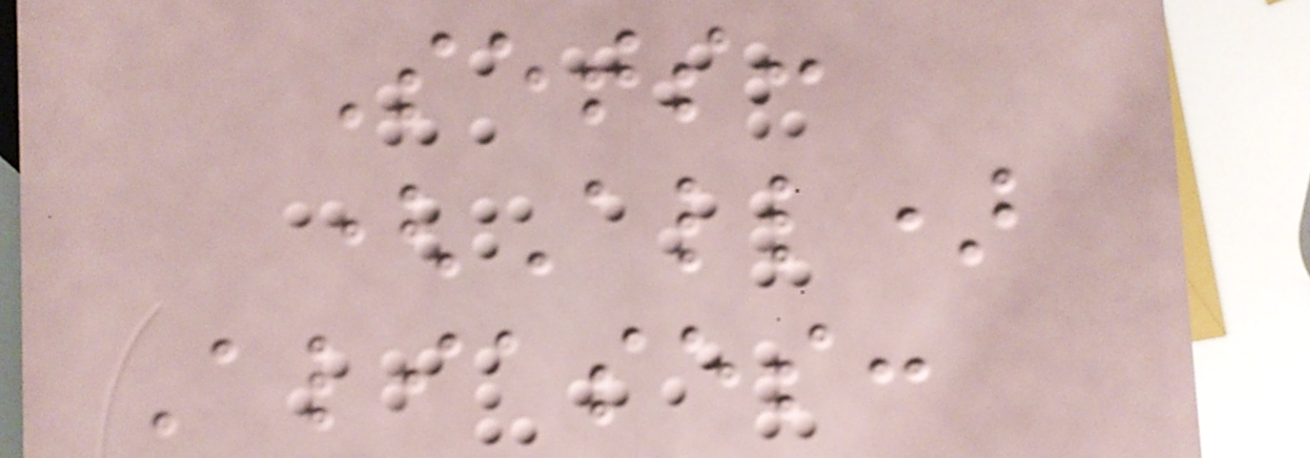Sets:
(All)
Aliases:
